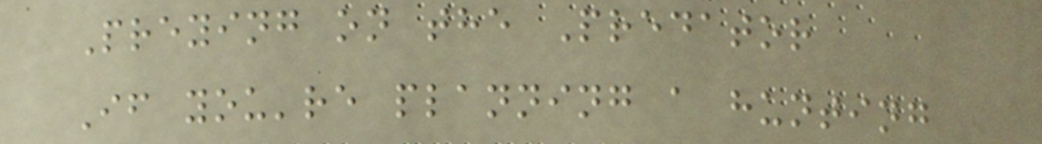Preying on the Predator
If you're planning a hunting
